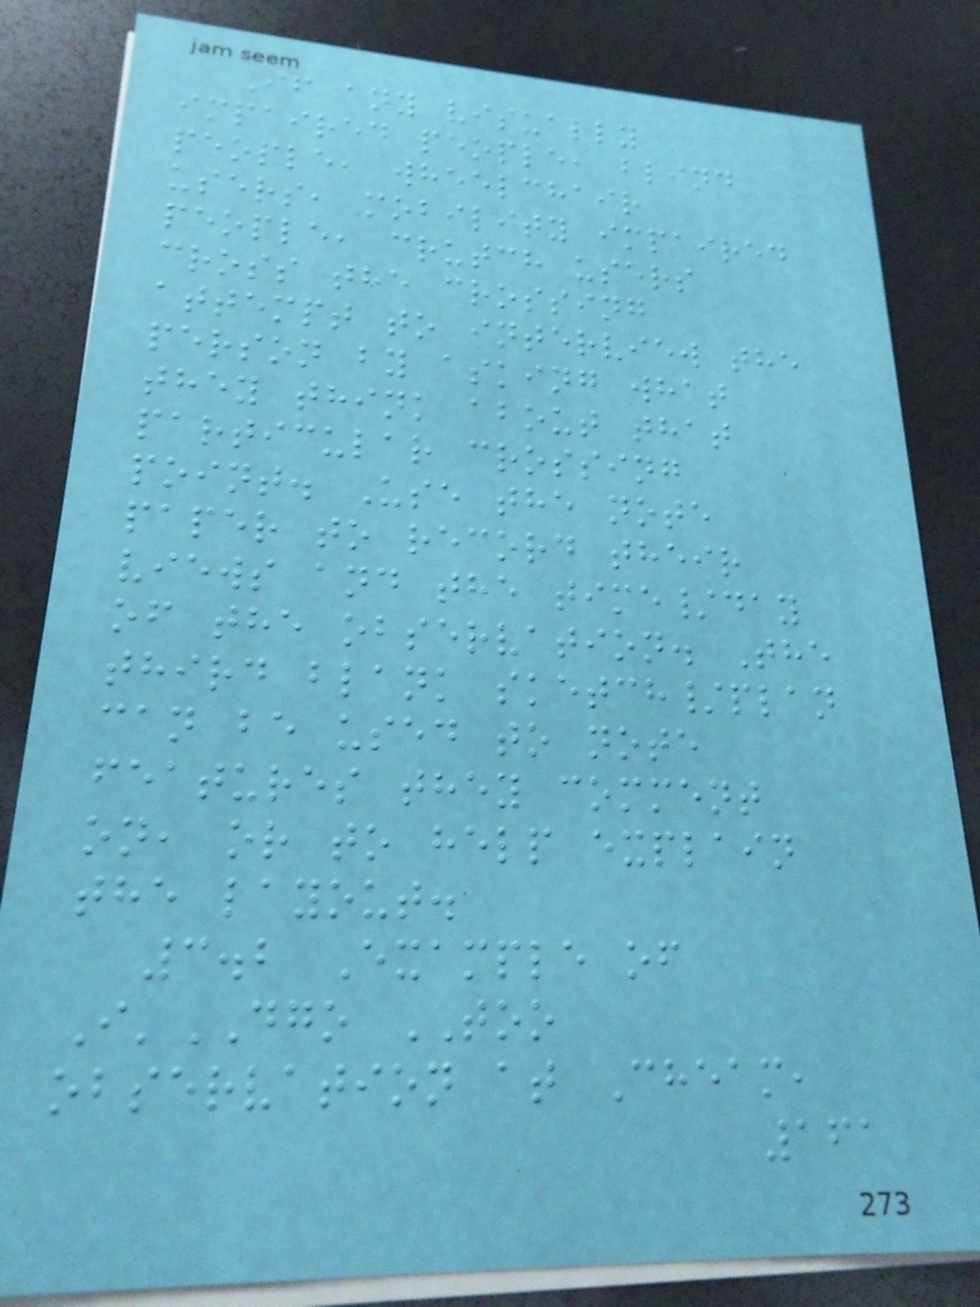If any visually
impaired people, blind
people, wheelchair
users, mobility impaired
people, crutch users
cross the crossing
attempt to interview the
person by asking what
they think about that
particular crossing
point. Use the note
paper to record their
views and the time/day
of the observation. The
third blank sketch/plan
can be used to note
features they comment
on, or to help explain
the layout.
3.2 Example of
I'DGO TOO
observation at Cheam,
161
